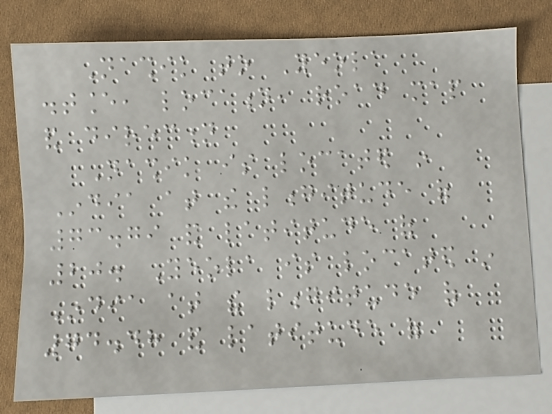Nashik to Yeola
distance, location, road map
and direction
Nashik is located in
India at the longitude of
73.79 and latitude of
20. Yeola is located in
India at the longitude of
74.48 and latitude of
